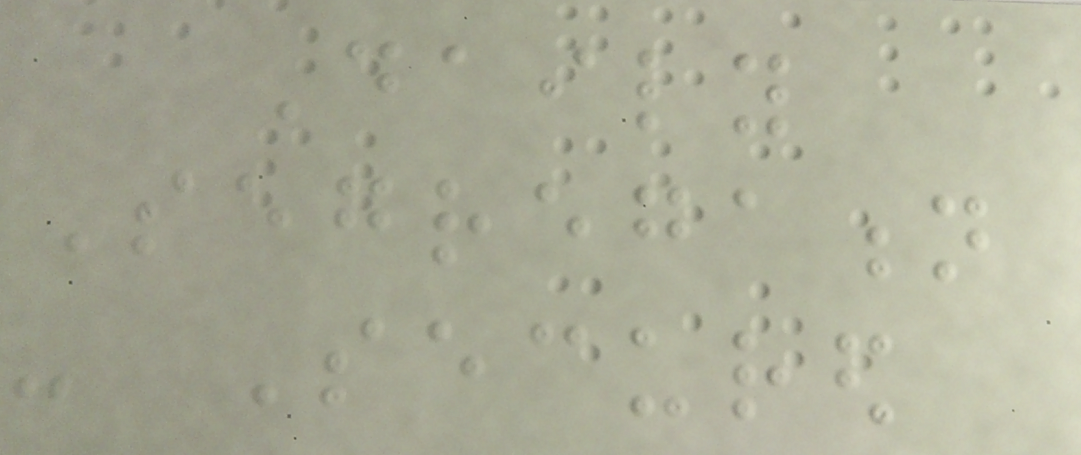Daily
Segregation
- Secured
